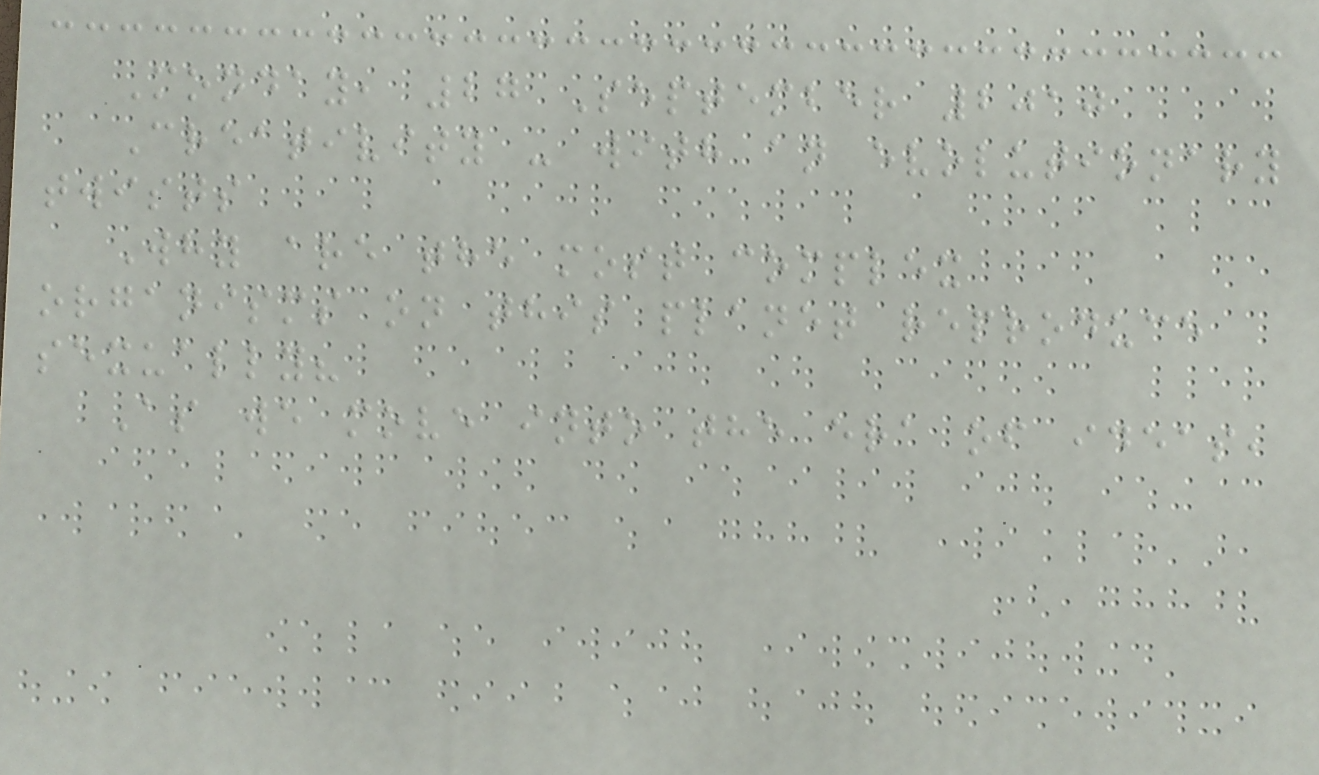Monday, 27 September 2010
Creativity - with an evolutionary
twists
Why are the most complex
organisms on this planet reproduce
sexually?
As we move into the era of ideas,
